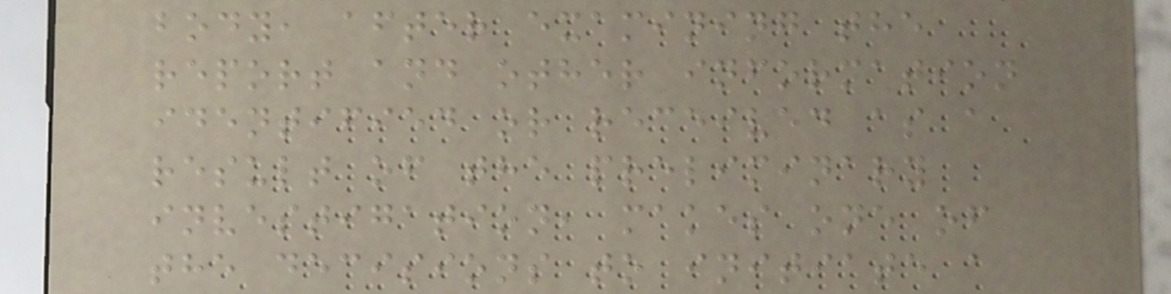body, after examining the
report and other information
identified or received as a
result of the preliminary
investigation, makes one of
the decisions to initiate a
